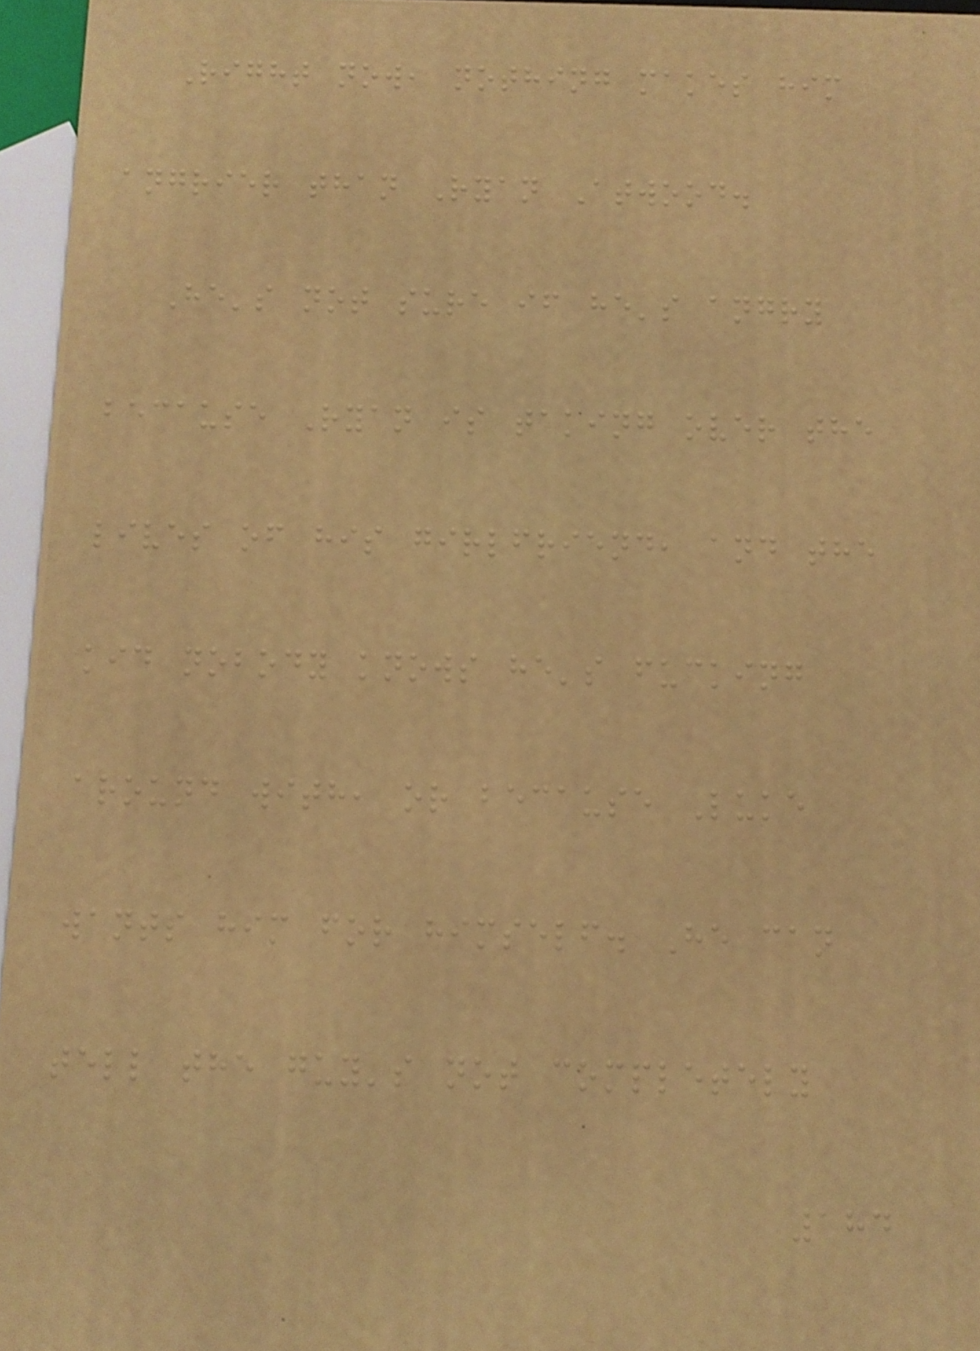Right now, nothing makes him
angrier than Ryan Atwood.
He's not sure if he's angry
because Ryan is taking over the
lives of his girlfriend, and the
kid nobody knows he's fucking
around with, or because Luke
wants him for himself. He can
tell the guy's not completely
184
